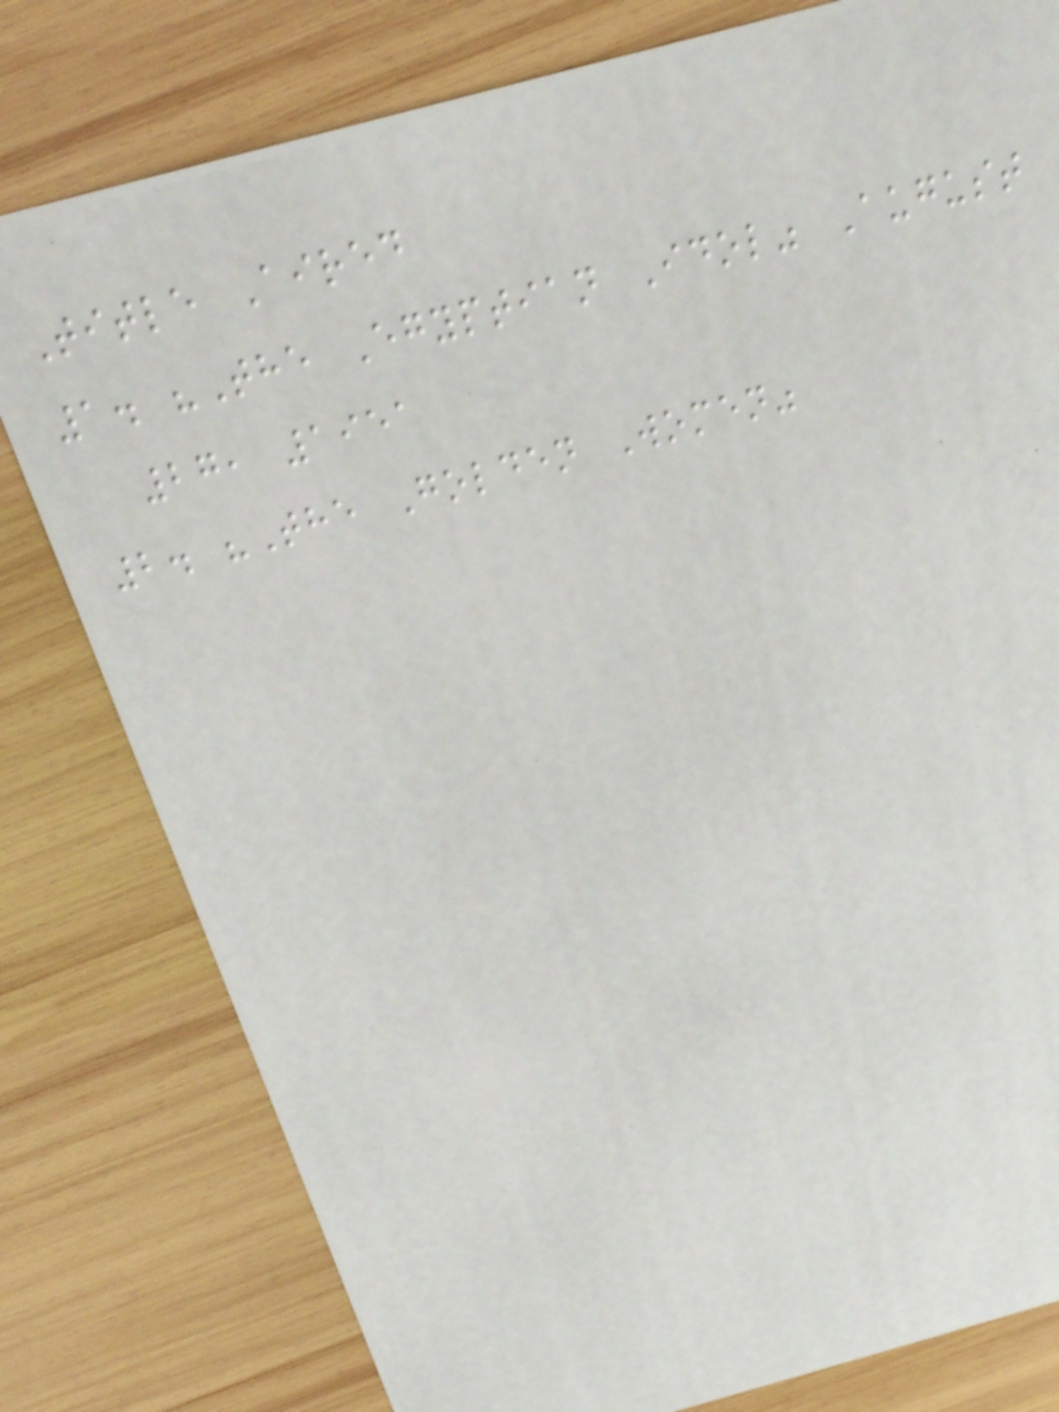Title Aired
1. "The Egyptian Idol" August
27, 1951
2. "The Golden Women"
